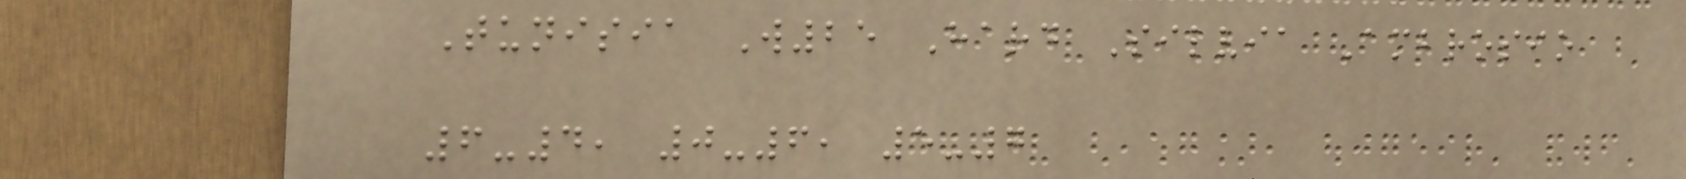Tunisia W25 Hard Silvia Ambrosio
6-4, 0-6, 5-7
